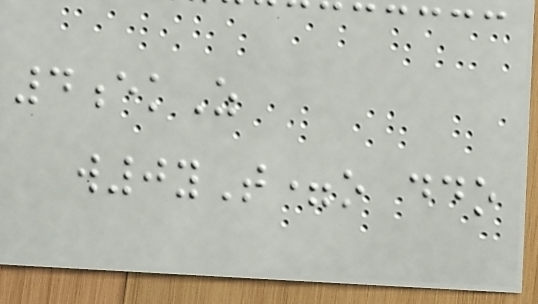4ekZ
w0yT=o ddo
